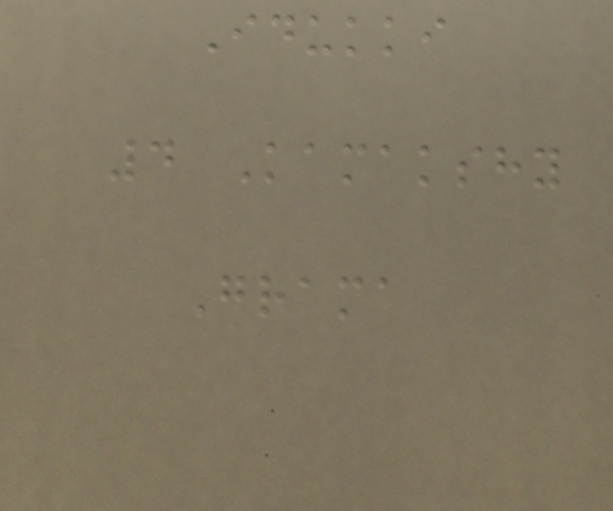Idukki
4 Kamakshy
Grama
